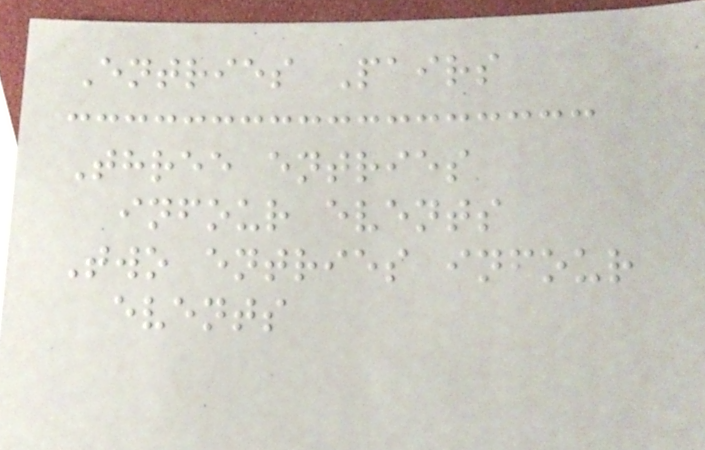Entries Pairs
Three entries
infour events
Two entries infour
events
